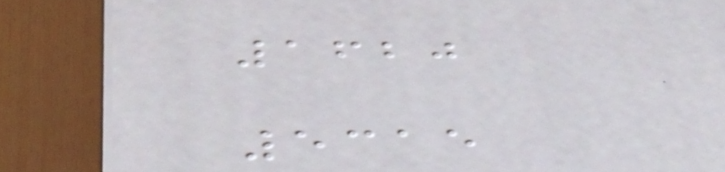1620
5315
